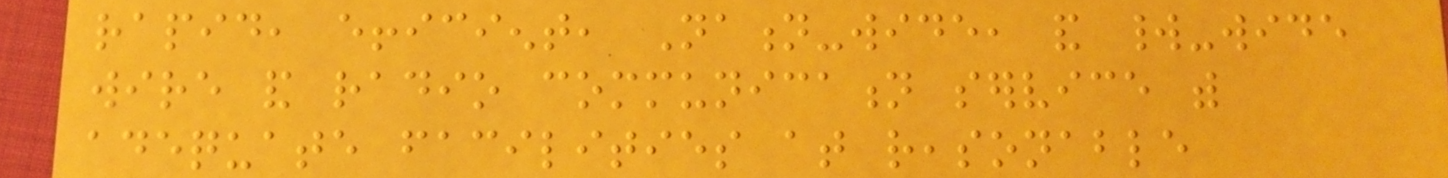rapid, efficient, Nation-wide, and world-wide
wire and radio communication service with
adequate facilities at reasonable
